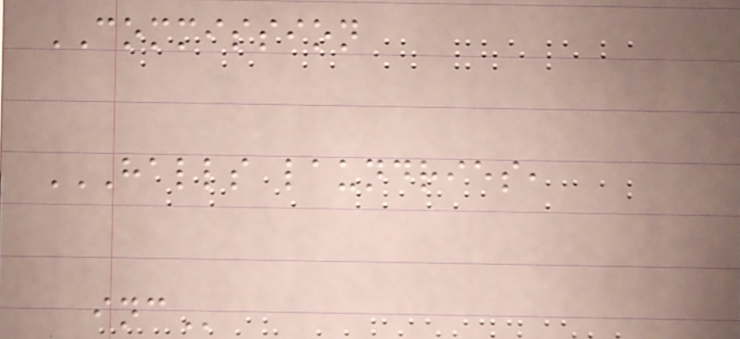COMMISSION
HALLS LAUNDRIES,
INC
